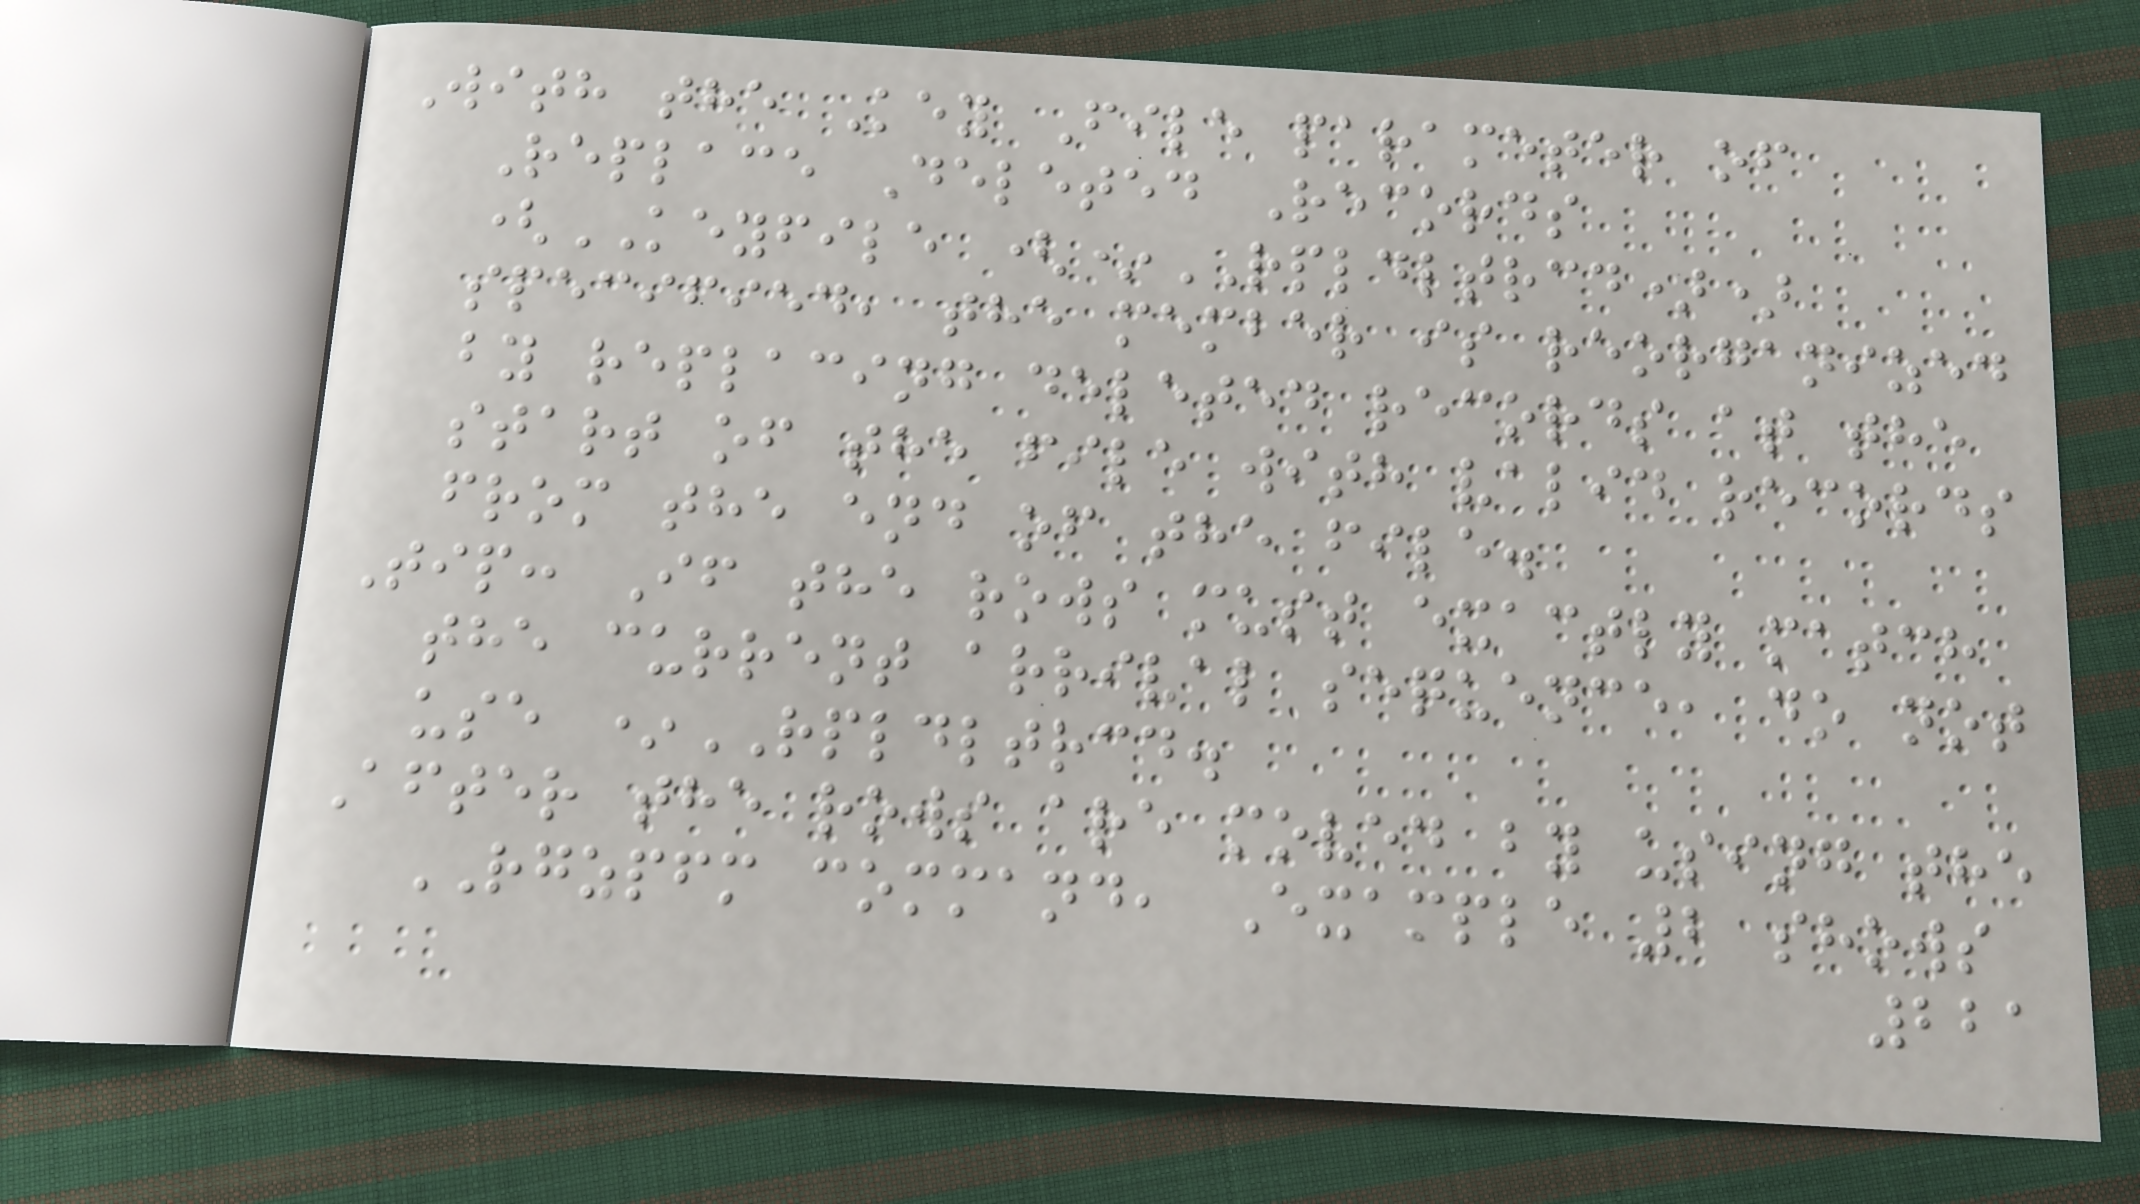With the Key File parameter of
Replace Deleted Records
(KEYFILE (*RPLDLTRCD))
specified, the member is reorganized
by replacing deleted records at the
start of the file with valid records
from the end of the file.
Tip: If the rows must exactly match
the current arrival sequence, do not
use *RPLDLTRCD.
After the rows are moved by using the
RGZPFM command, Example 2 shows
221
